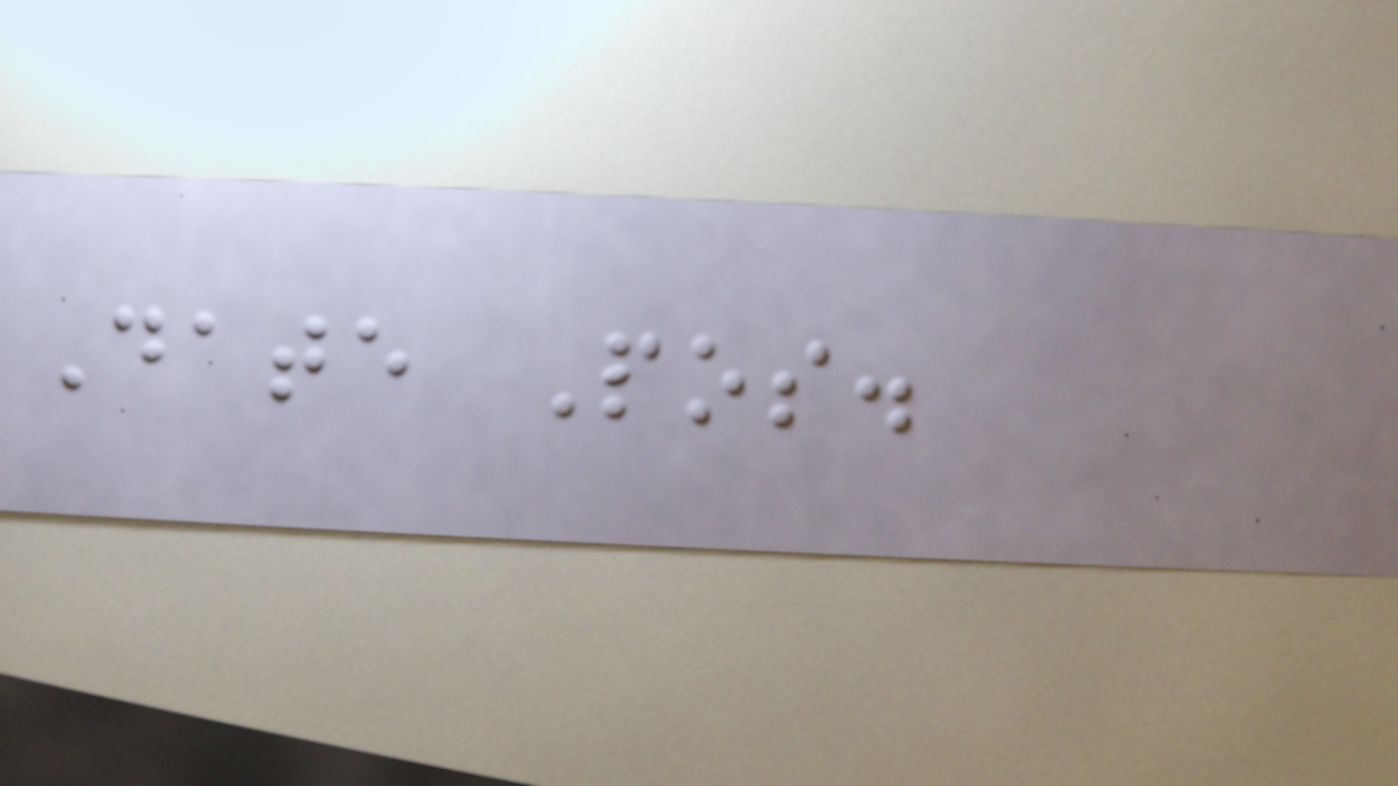Date Pos.
